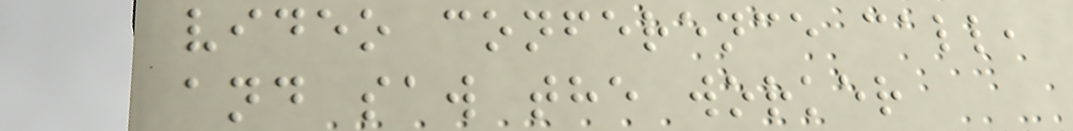video conference call,
and saw the worker
